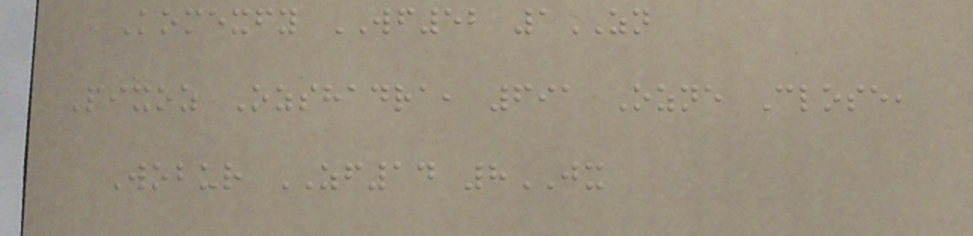Komexfy WF52 1ZN
Pixoz Ozshadra, 691 Ozne Close,
Wobur ZF14 8JX
